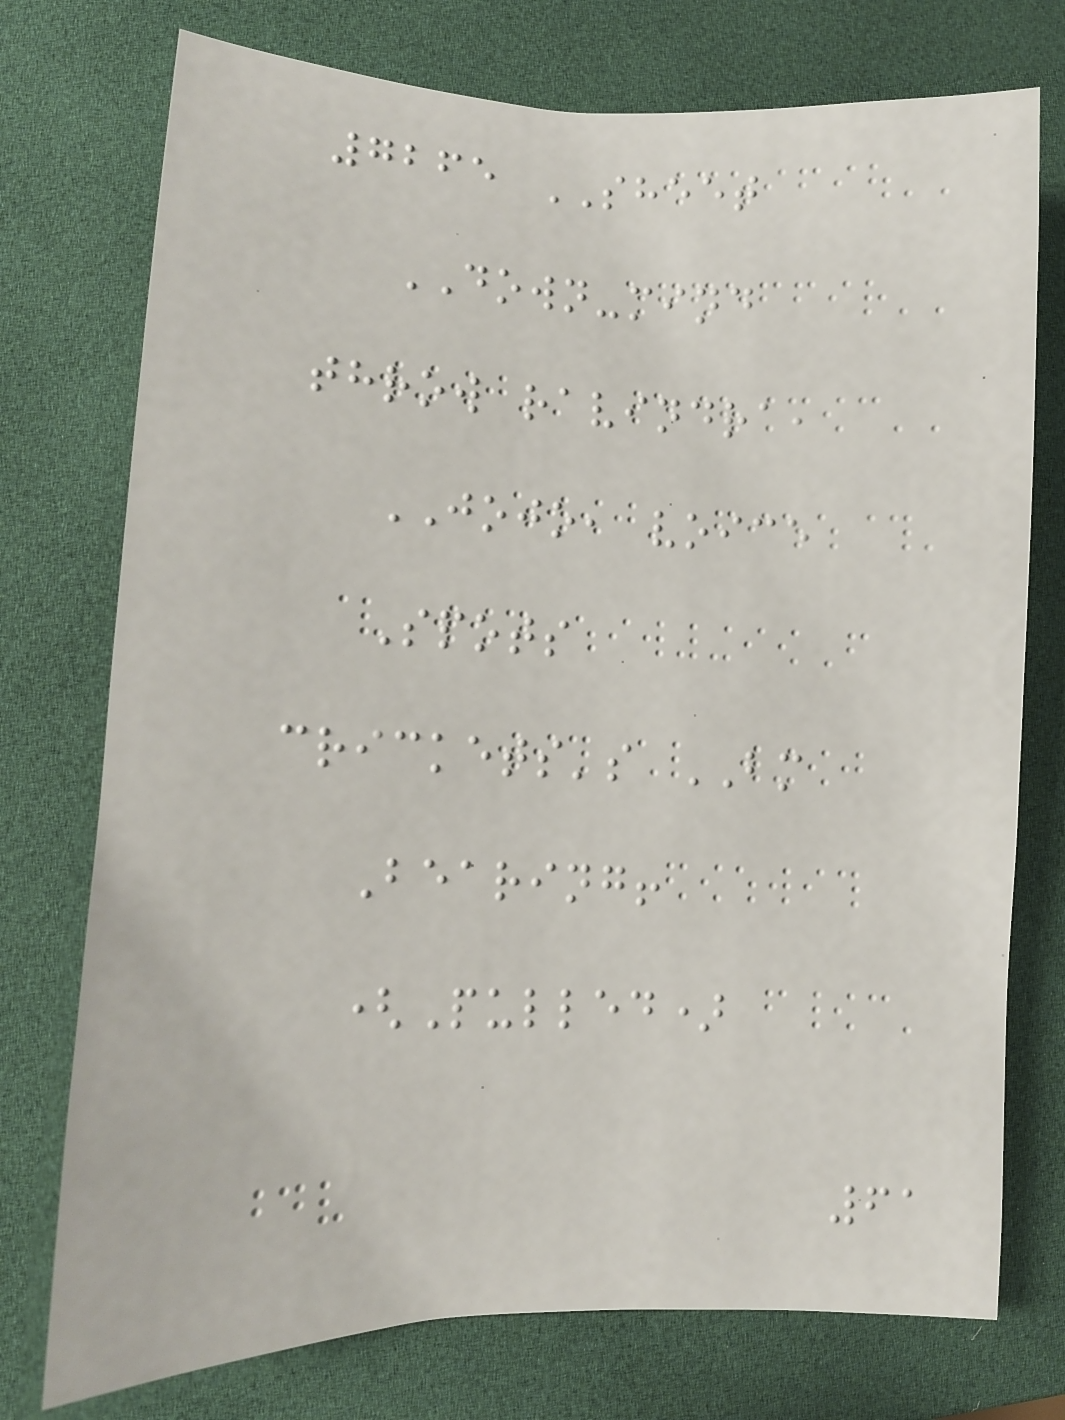7265 SHEET
DOWN-mind
throw ravindra,
JOJO, voice
Spots
crickets's BM
Bearing!
(Pulled)
61
